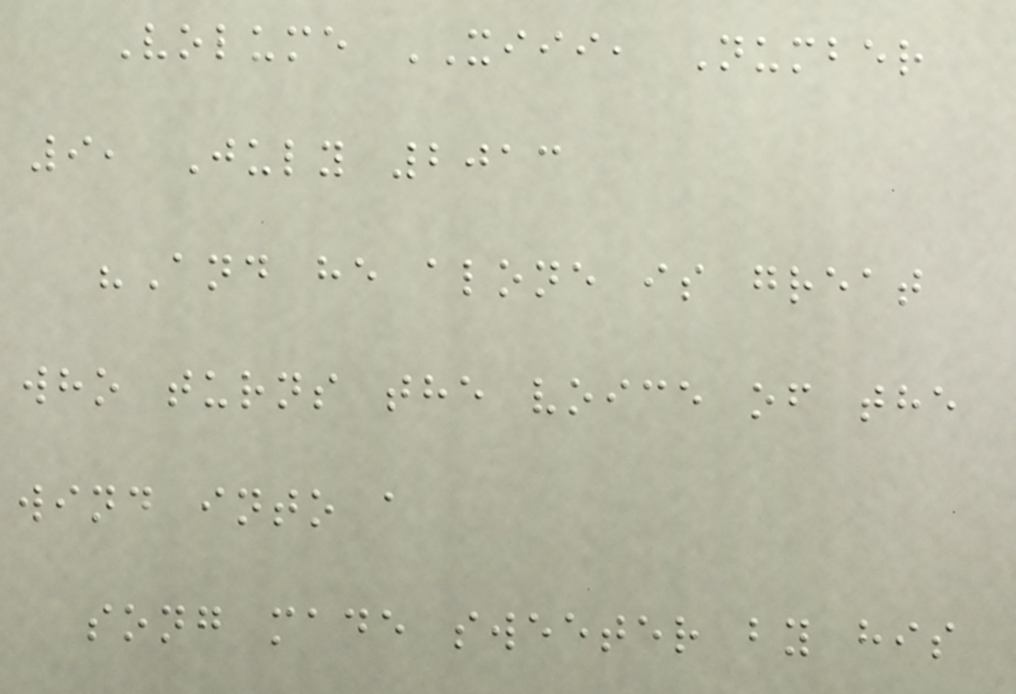Volume XIII, Number
9, July 2013
"And he alone is great
who turns the voice of the
wind into a
song made sweeter by his
